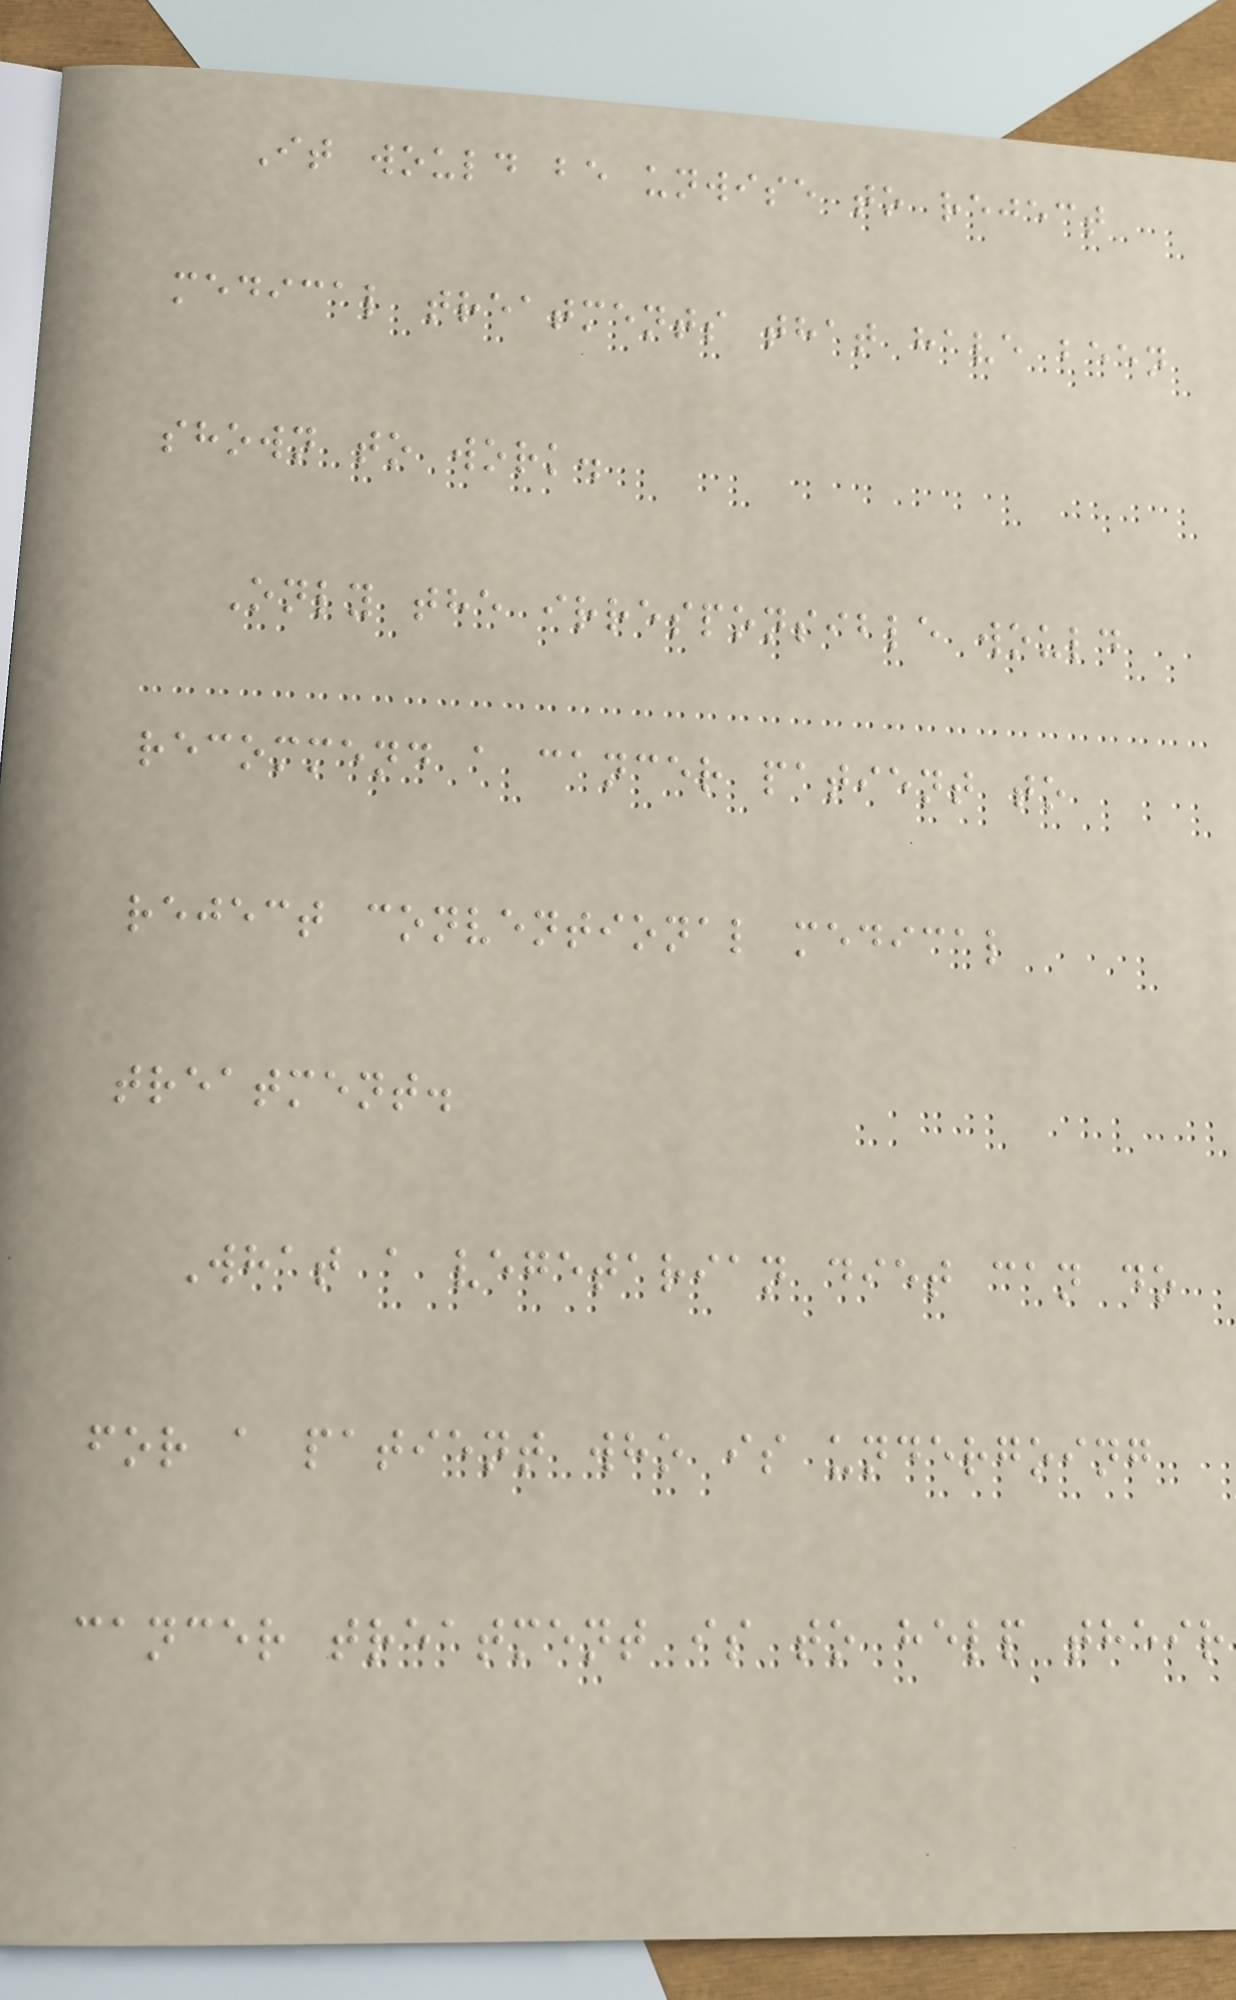It would be unwise to reject
medical treatments that have been
shown to work.
Only the irresponsible would
recommend a cancer patient to
reject conventional medical
treatment.
What a vegetarian diet can do
for a patient who is undergoing
cancer treatment is to help their
